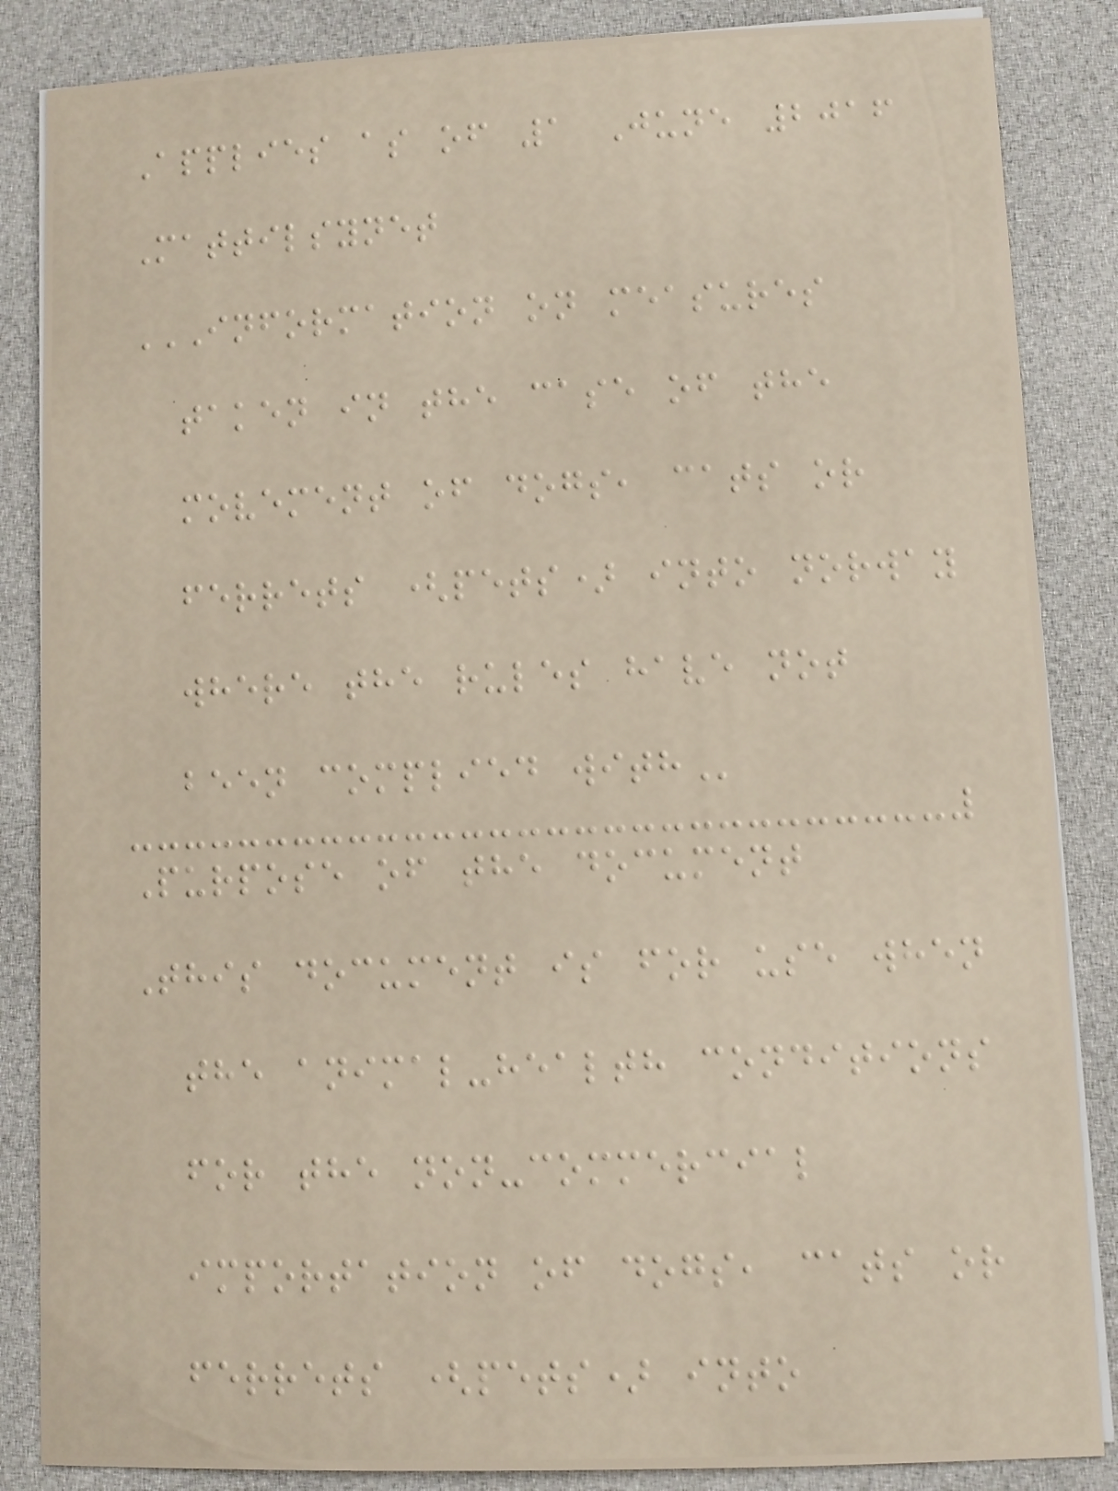Applies as of 1 June 2016
Mattilsynet
INFORMATION ON MEASURES
TAKEN IN THE CASE OF THE
MOVEMENT OF DOGS, CATS OR
FERRETS (PETS) INTO NORWAY
WHERE THE RULES HAVE NOT
BEEN COMPLIED WITH
Purpose of the document
This document is for use when
the animal-health conditions
for the non-commercial
importation of dogs, cats or
ferrets (pets) into
